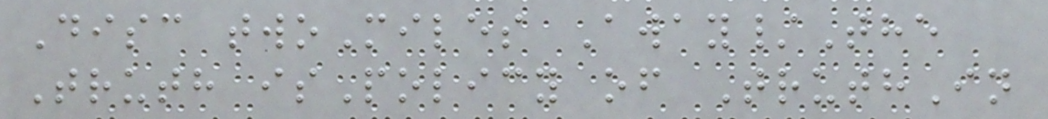Disc twoMiles Away/The
Truth isPolicy of TruthIn
